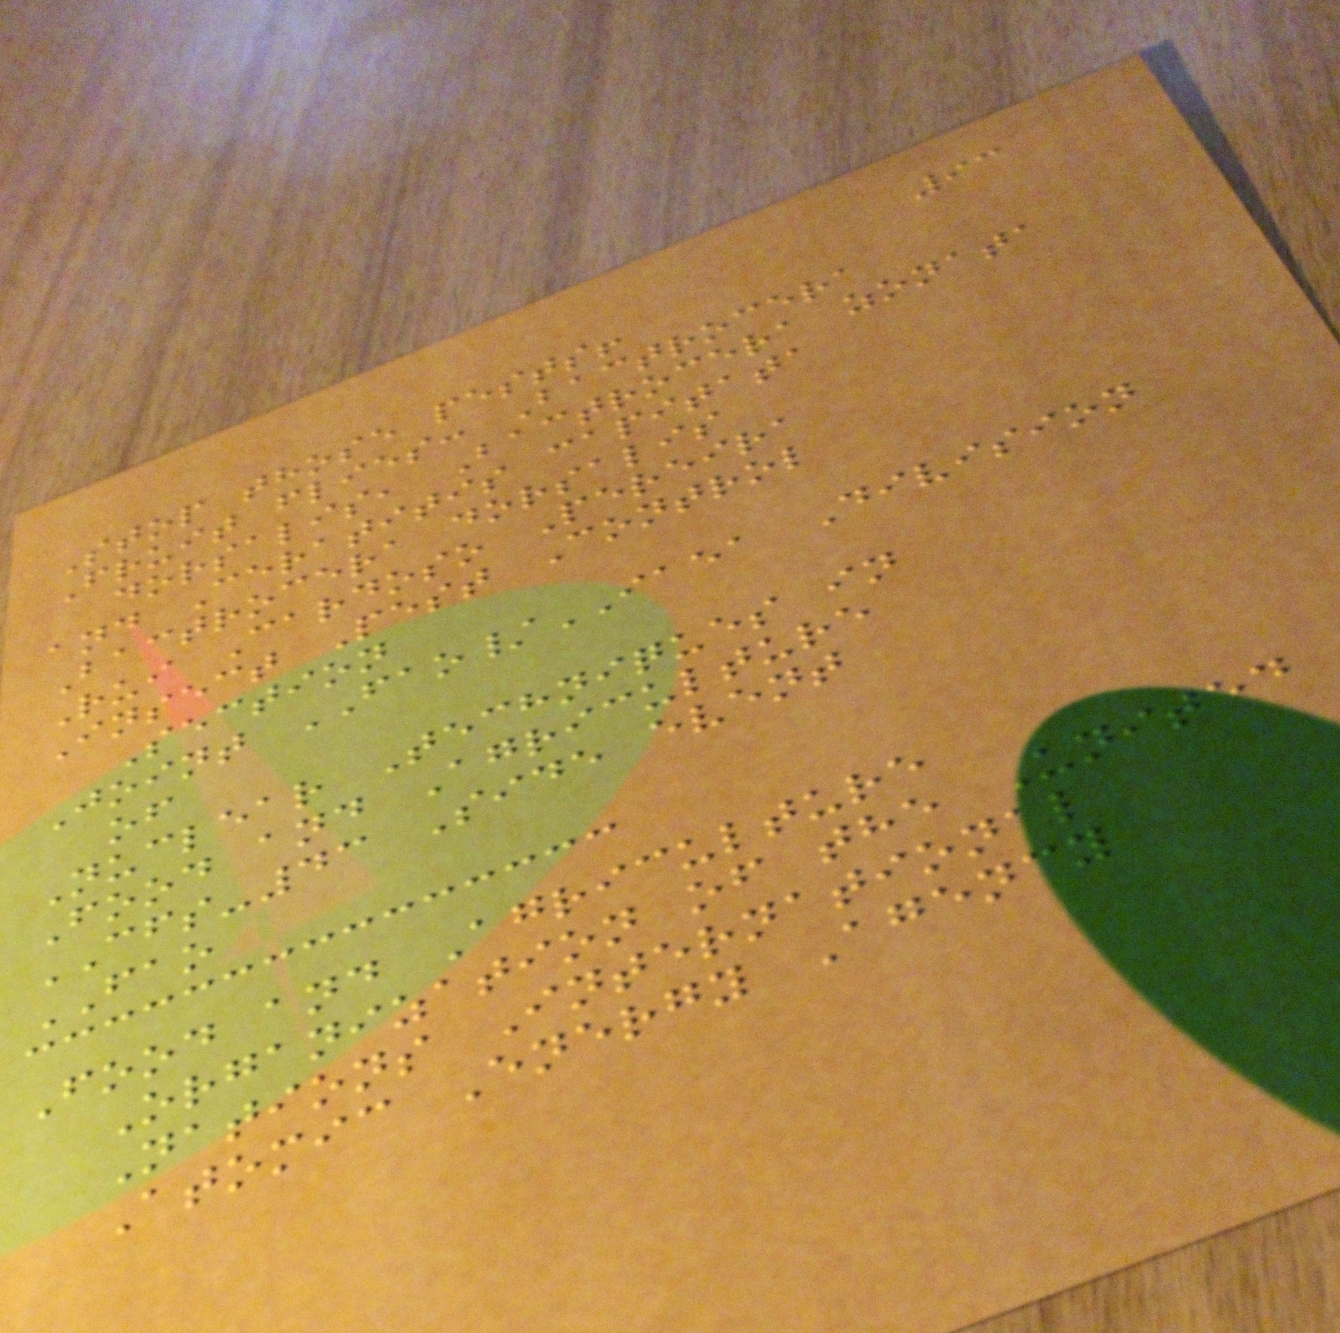93
Stop those pests!
Fruit flies: Bactrocera
dorsalis, Bactrocera zonata
and Ceratitis capitata
Bactrocera dorsalis
Rui Cardoso Pereira
Insect Pest Control
Section
Joint FAO/IAEA Division
of
Nuclear Techniques in
Food and Agriculture
CFS-43 Side event
FAO
Food and Agriculture
Organization of the United
Nations International
Atomic Energy Agency
